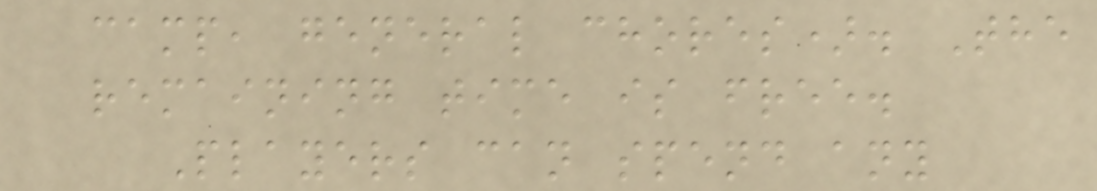camp, general chores). The
remaining time is free.
Players can spend any
